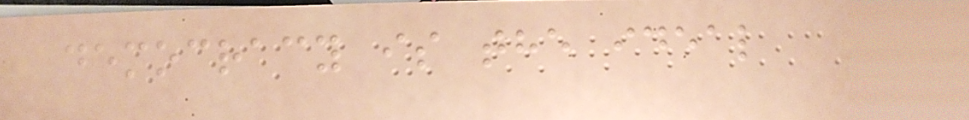democracy is the ideal
